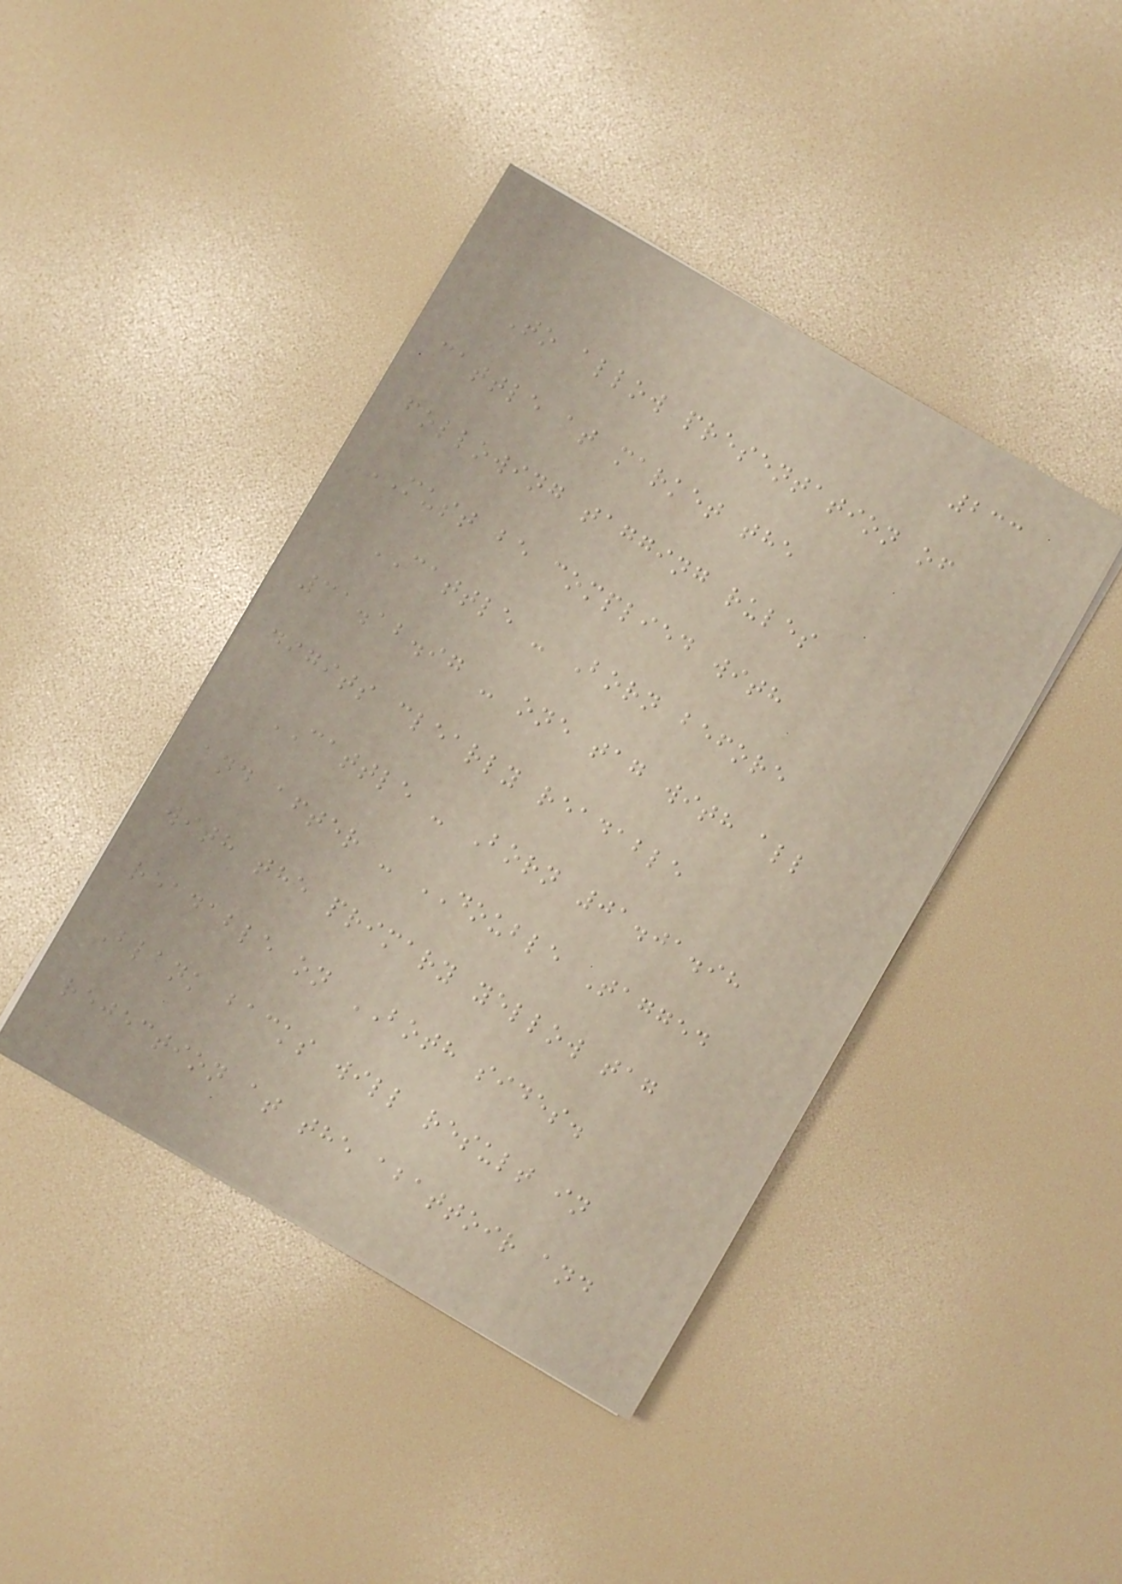233
To allow presentation of
cattle at market the
following tagging rules
MUST be complied with
CATTLE - Born before
31.12.97 - one tag with all
digits clearly readable
CATTLE - Born 01.01.98
and after - DOUBLE Tagged
with the primary yellow tag
readable on BOTH sides.
Blank backs will result in
rejection at the abattoir and
